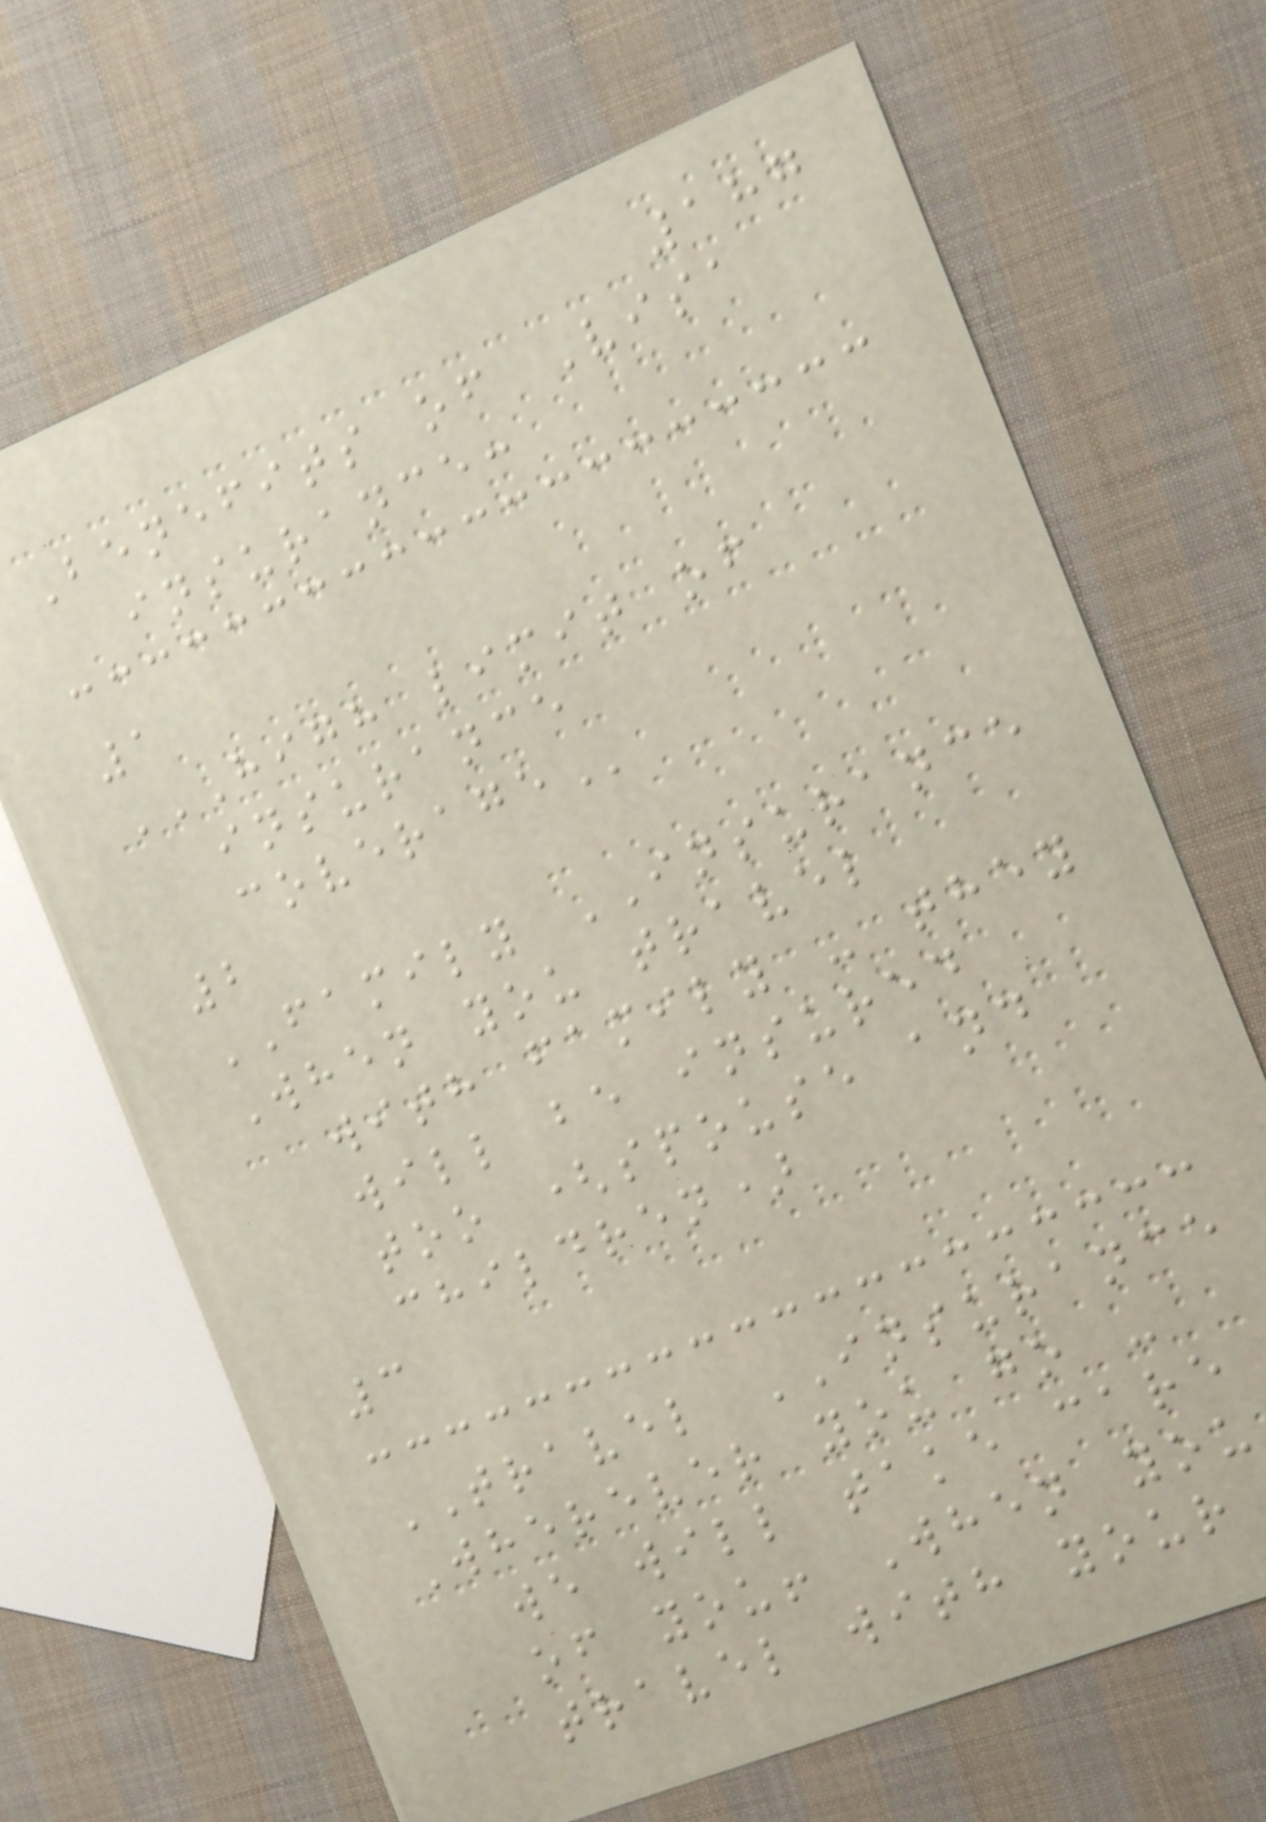187
Benefits of Visa
insurance:
1
HIGH LIMIT OF
INSURANCE
COVERAGE
2
FAMILY INSURANCE
When you travel
with family - they
will be insured
too (spouse and
children)
3
TRAVEL INSURANCE
Wherever you go -
we will take care
of you! When you
travel with your
